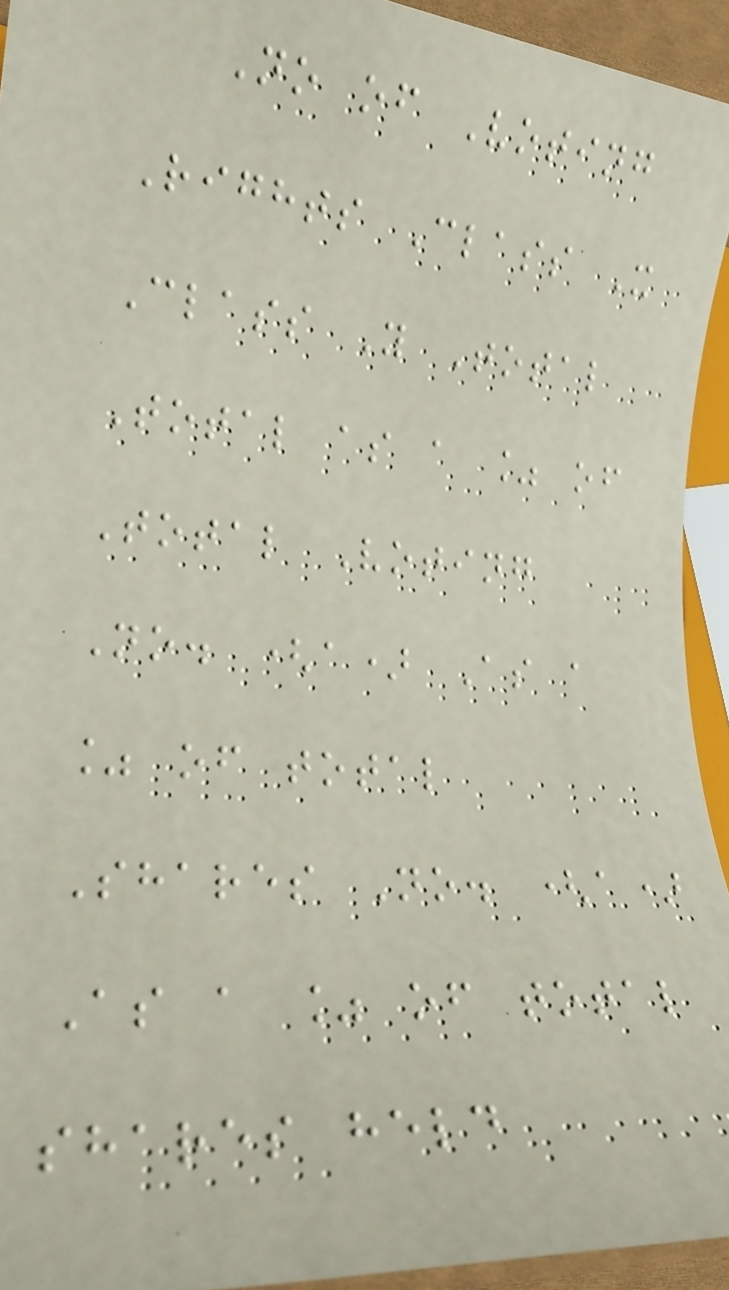No of Voting
Rights Class X
Class Y Total
Total as a % of
Total Voting
No. (a) As a
% of total
Shares No. (a)
As a % of total
shares held
